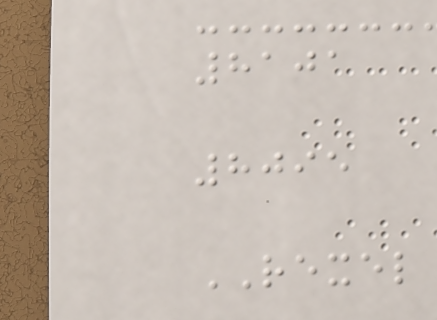8101
8095
REXEL
